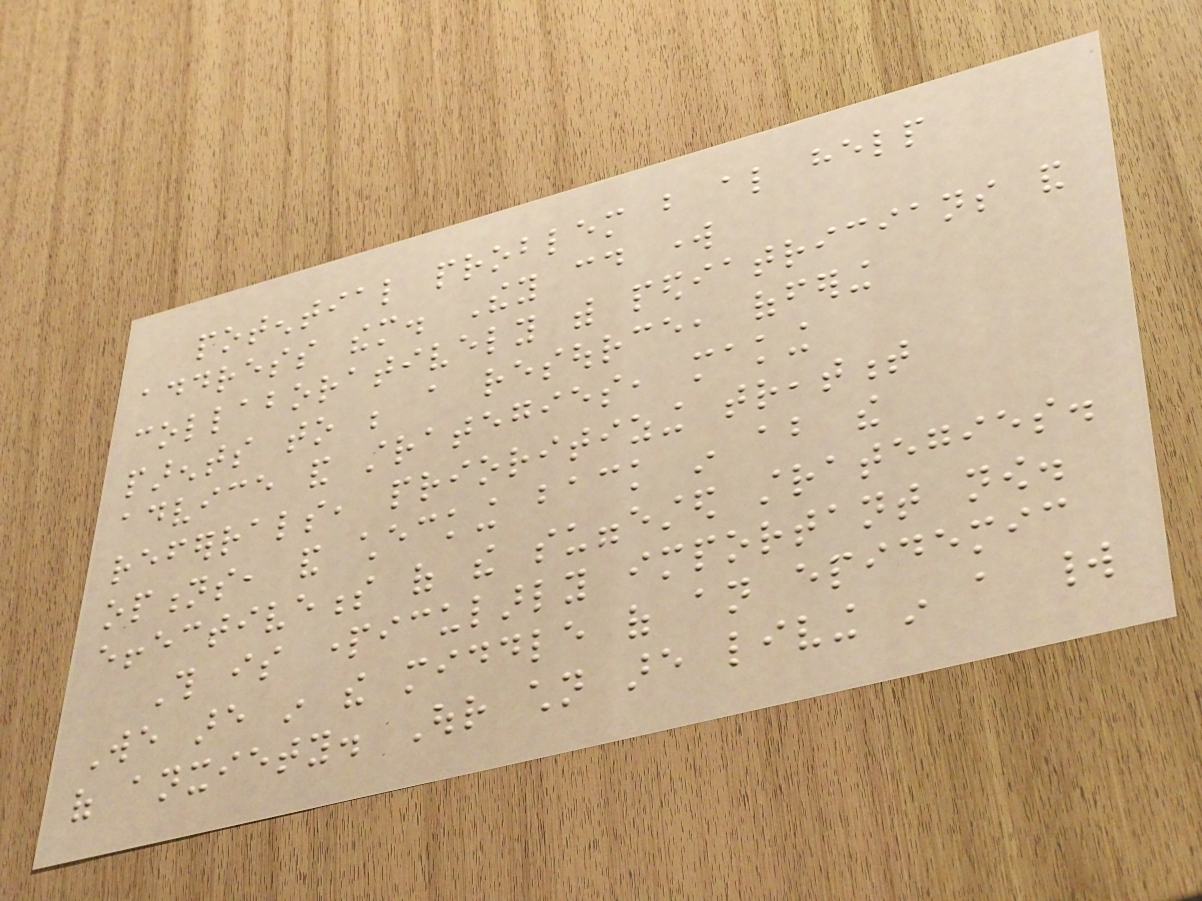potential problem but also help
address them. They could work
collaboratively with pediatricians and
parents to be a resource, offering
advice and strategies, making
referrals, prioritizing treatment
options, and checking back in about the
effectiveness of the suggested strategies.
This is particularly important now.
We are in the middle of an epidemic
of anxiety. Our children are living in a world
